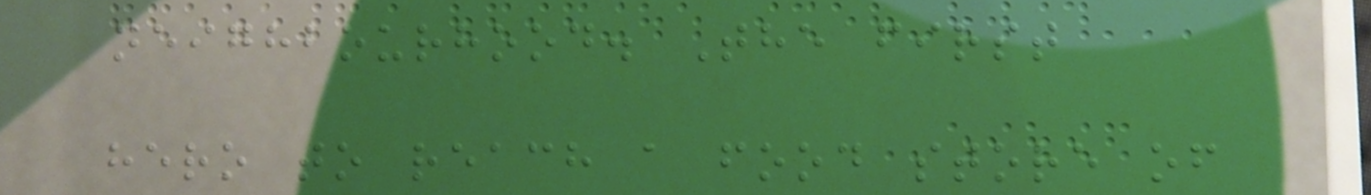neighbourhood. The first
hero to reach a food store of
